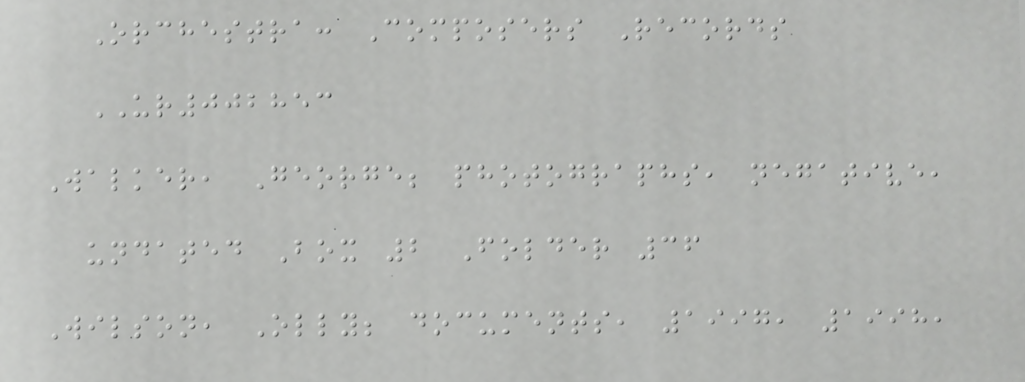Orchestra: Composers Records
UR002853
Walker, George; photographs, negative,
undated Box 2 Folder 36
Wilson, Olly; documents, 1997, 1998,
